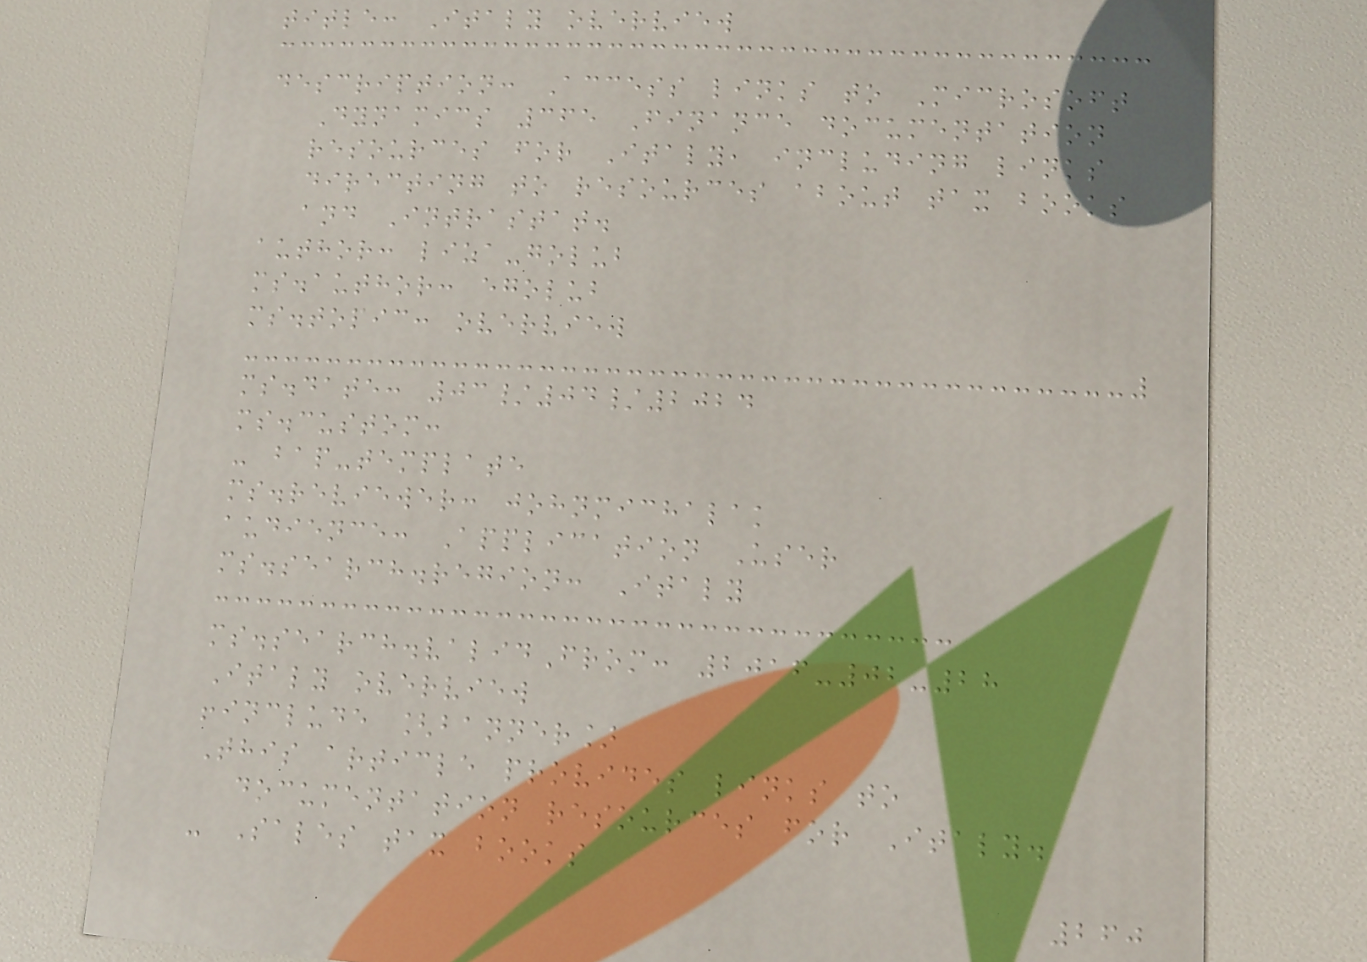title: Italy overview
description: Access links to Microsoft
Dynamics 365 Finance documentation
resources for Italy, including links
directing to resources about tax books
and Intrastat.
author: liza-golub
ms.author: egolub
ms.topic: overview
ms.date: 03/04/2024
ms.custom:
- bap-template
ms.reviewer: johnmichalak
audience: Application User
ms.search.region: Italy
ms.search.validFrom: 2016-02-28
Italy overview
!include [banner]
This article provides links to
documentation resources for Italy.
- Sales tax books
260
